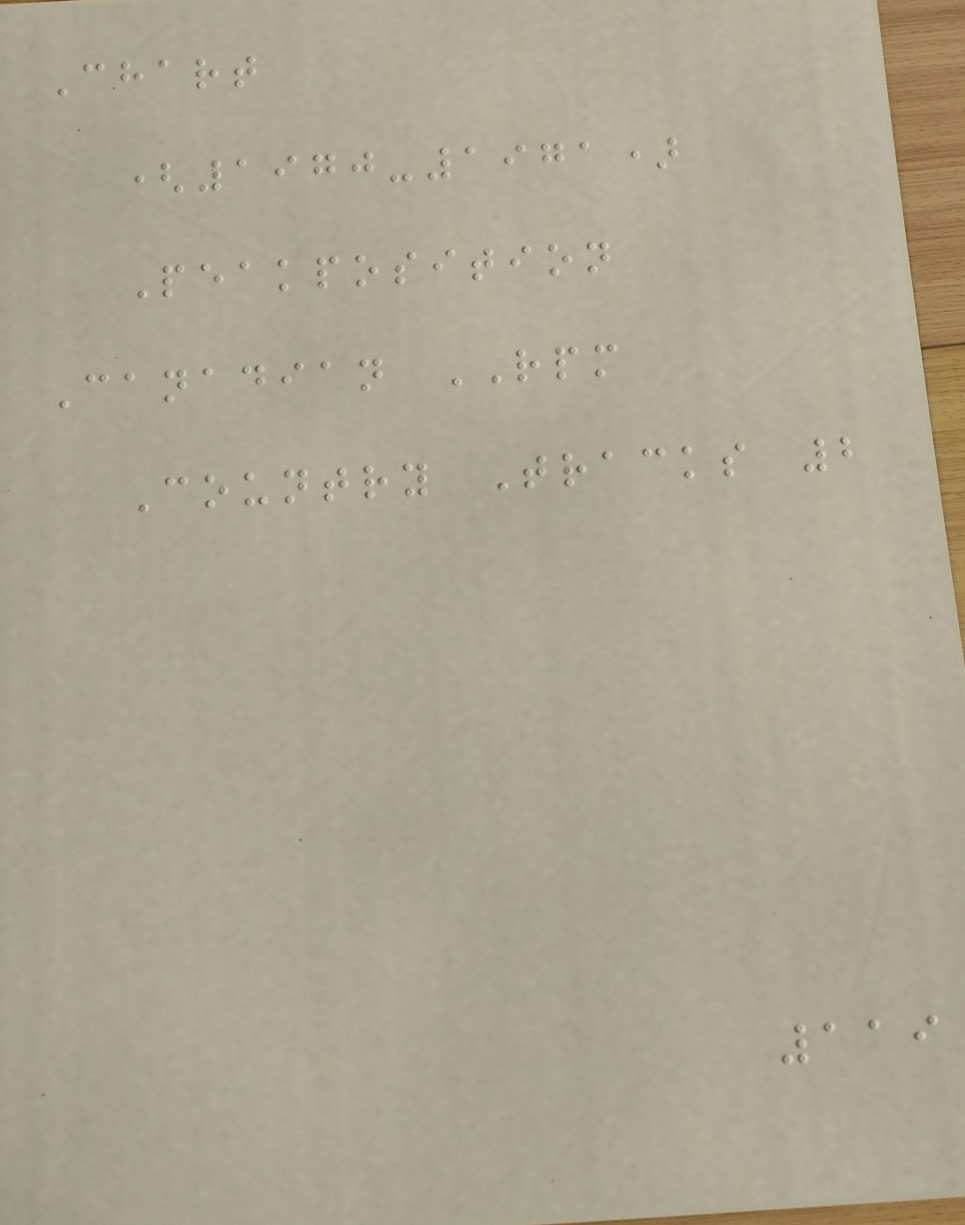Chart
(1970-1971)
Peakposition
Canadian RPM
Country Tracks 2
119
